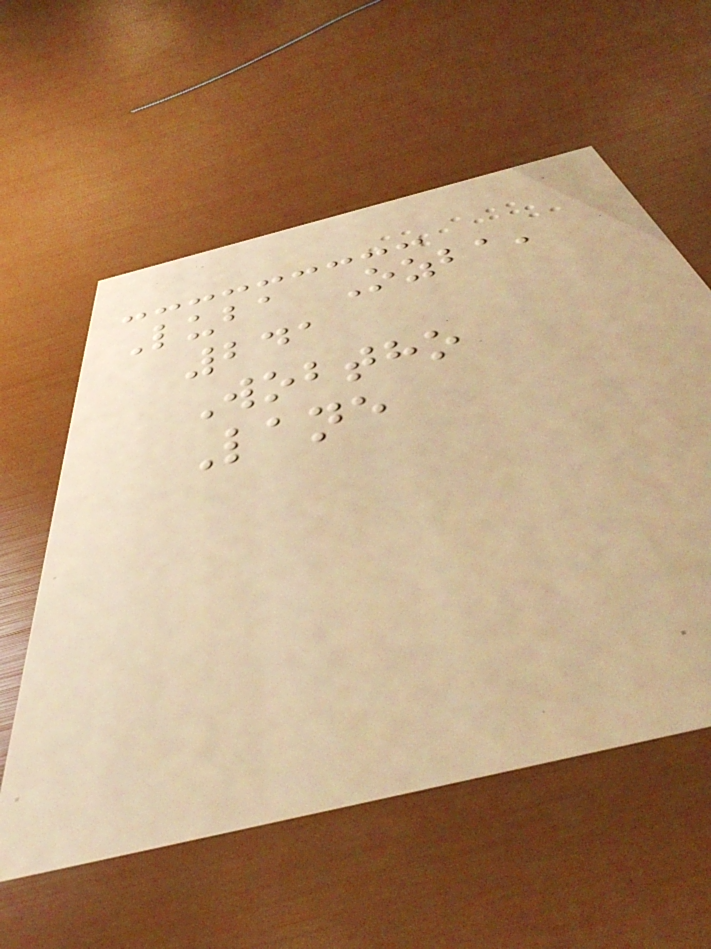Luba Ozba,
241
Wobtho
Lane
